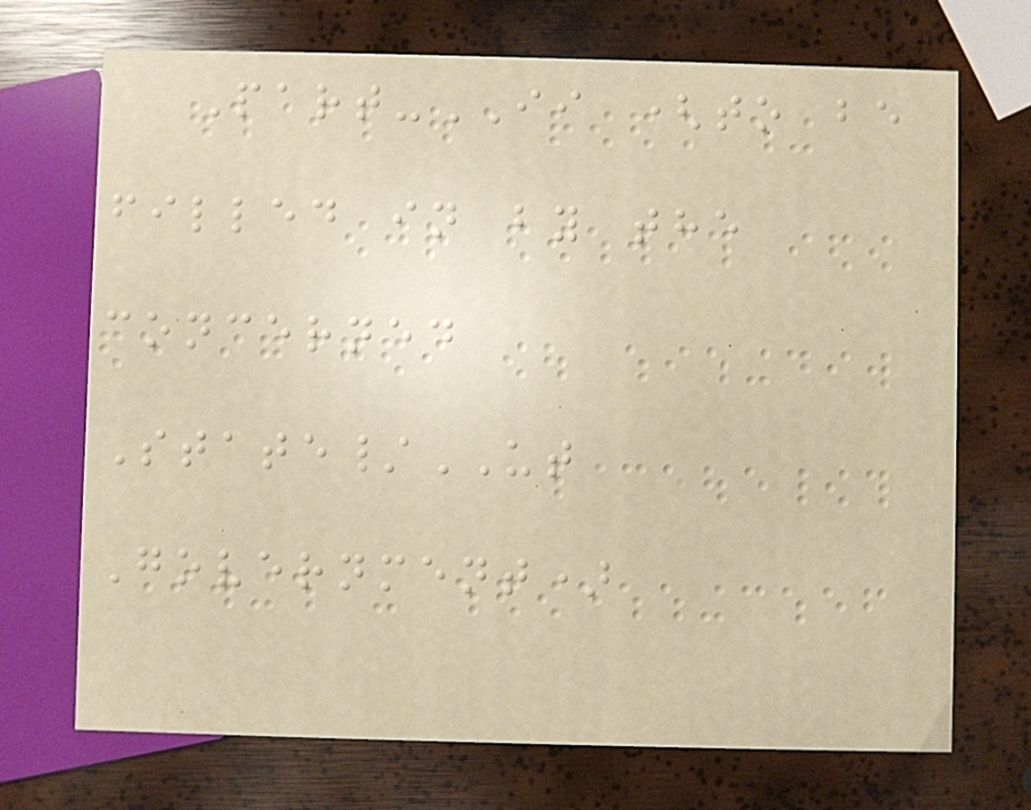Part-II (to be
filled in by the
concerned
State/UT
Government)
